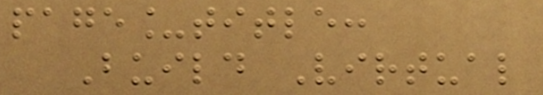page_title:
Build Virtual
